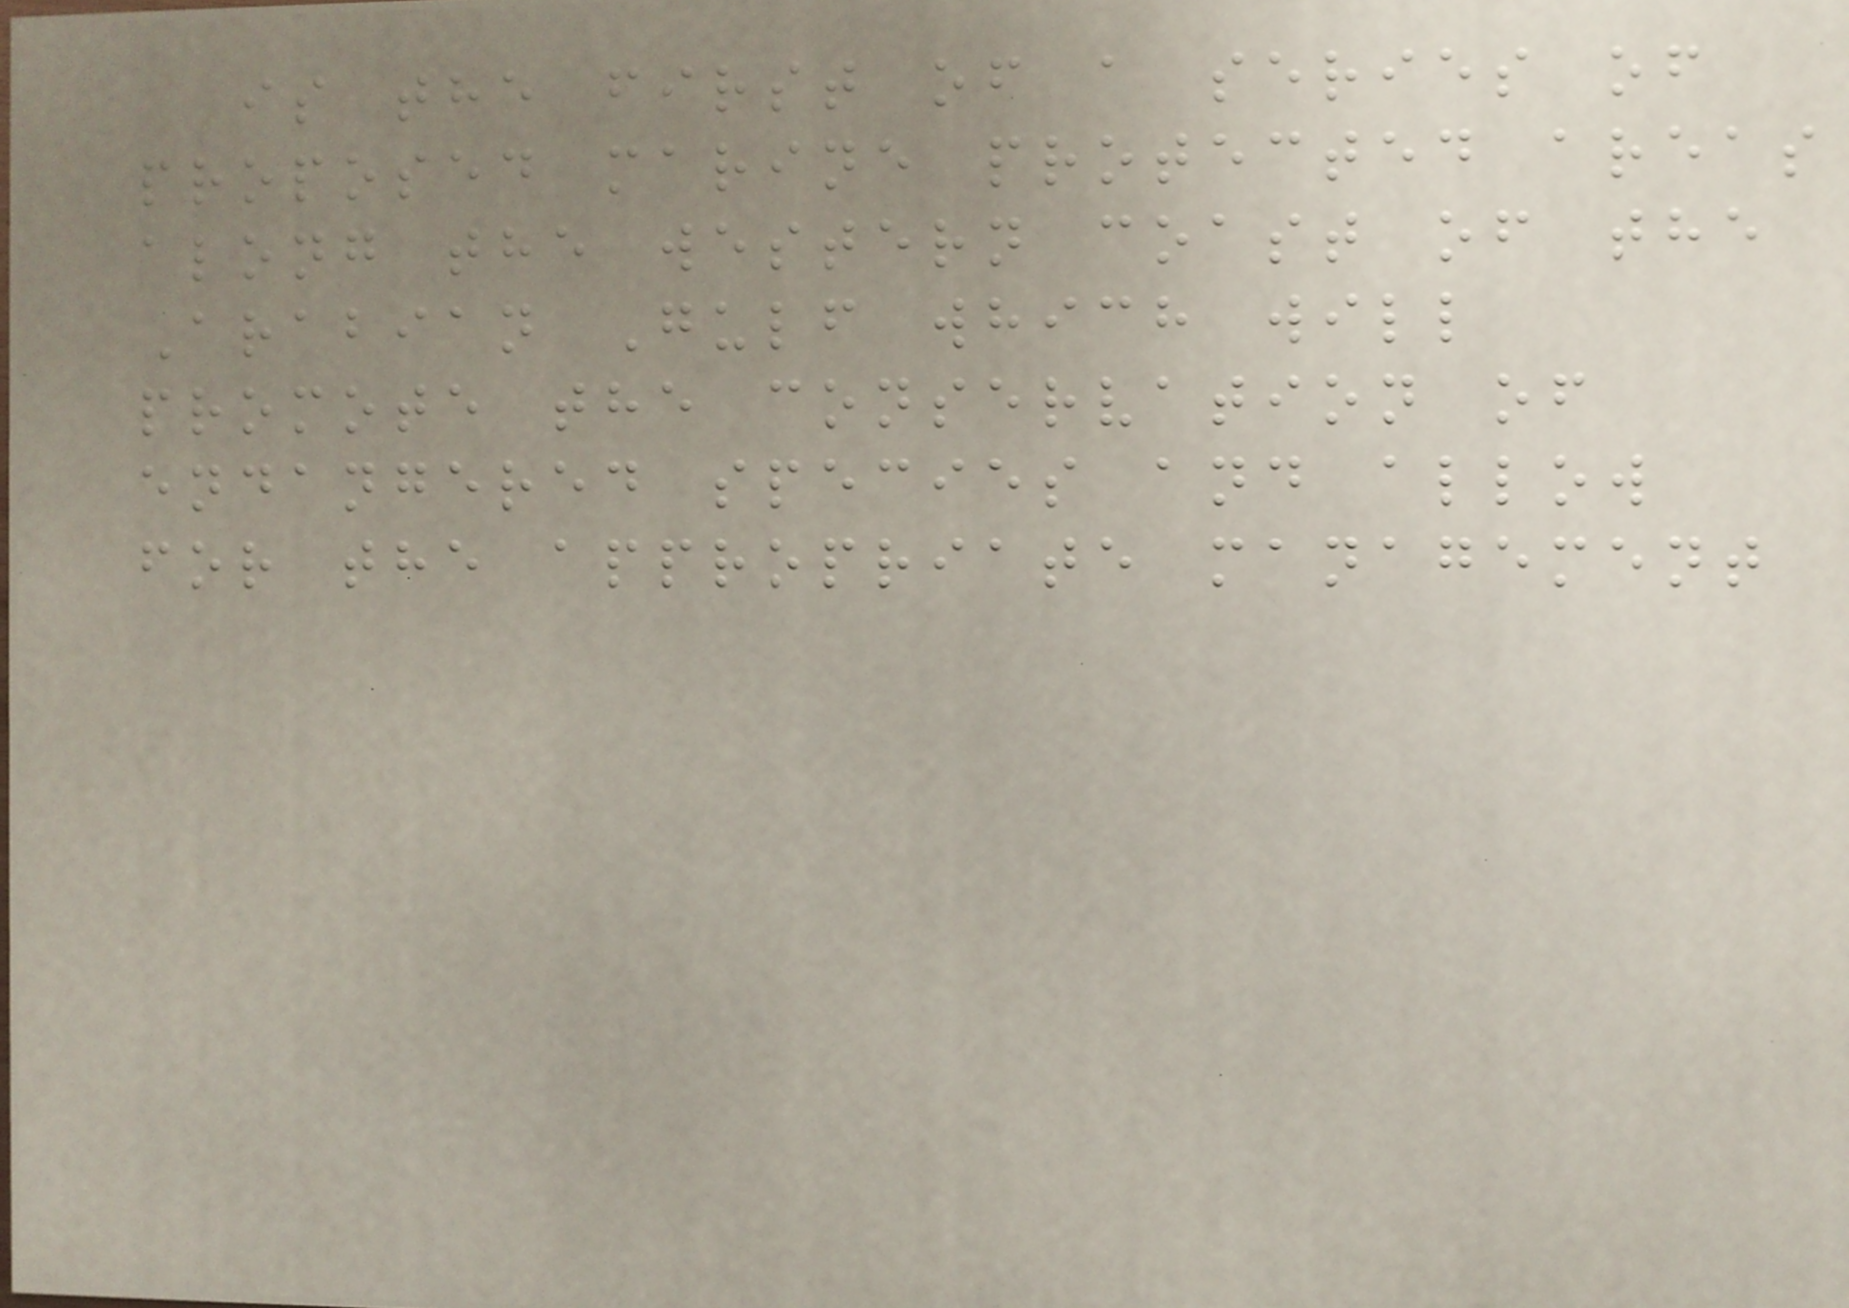is the first of a series of
proposed marine protected areas
along the western coast of the
Arabian Gulf which will
promote the conservation of
endangered species and allow
for the appropriate management
